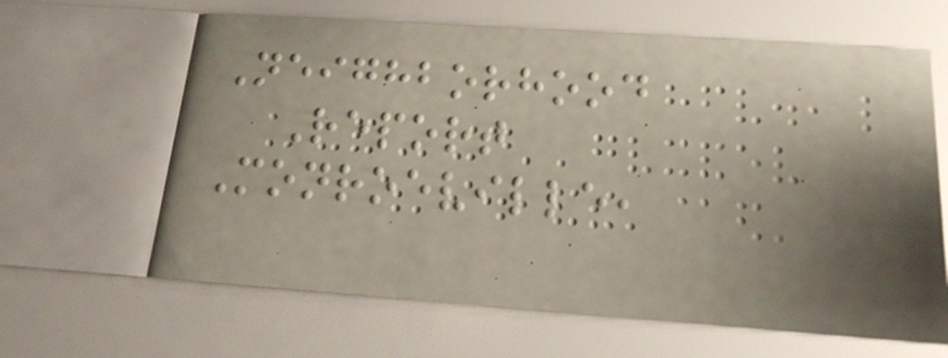Neighborhood
Report
Monroeville,
